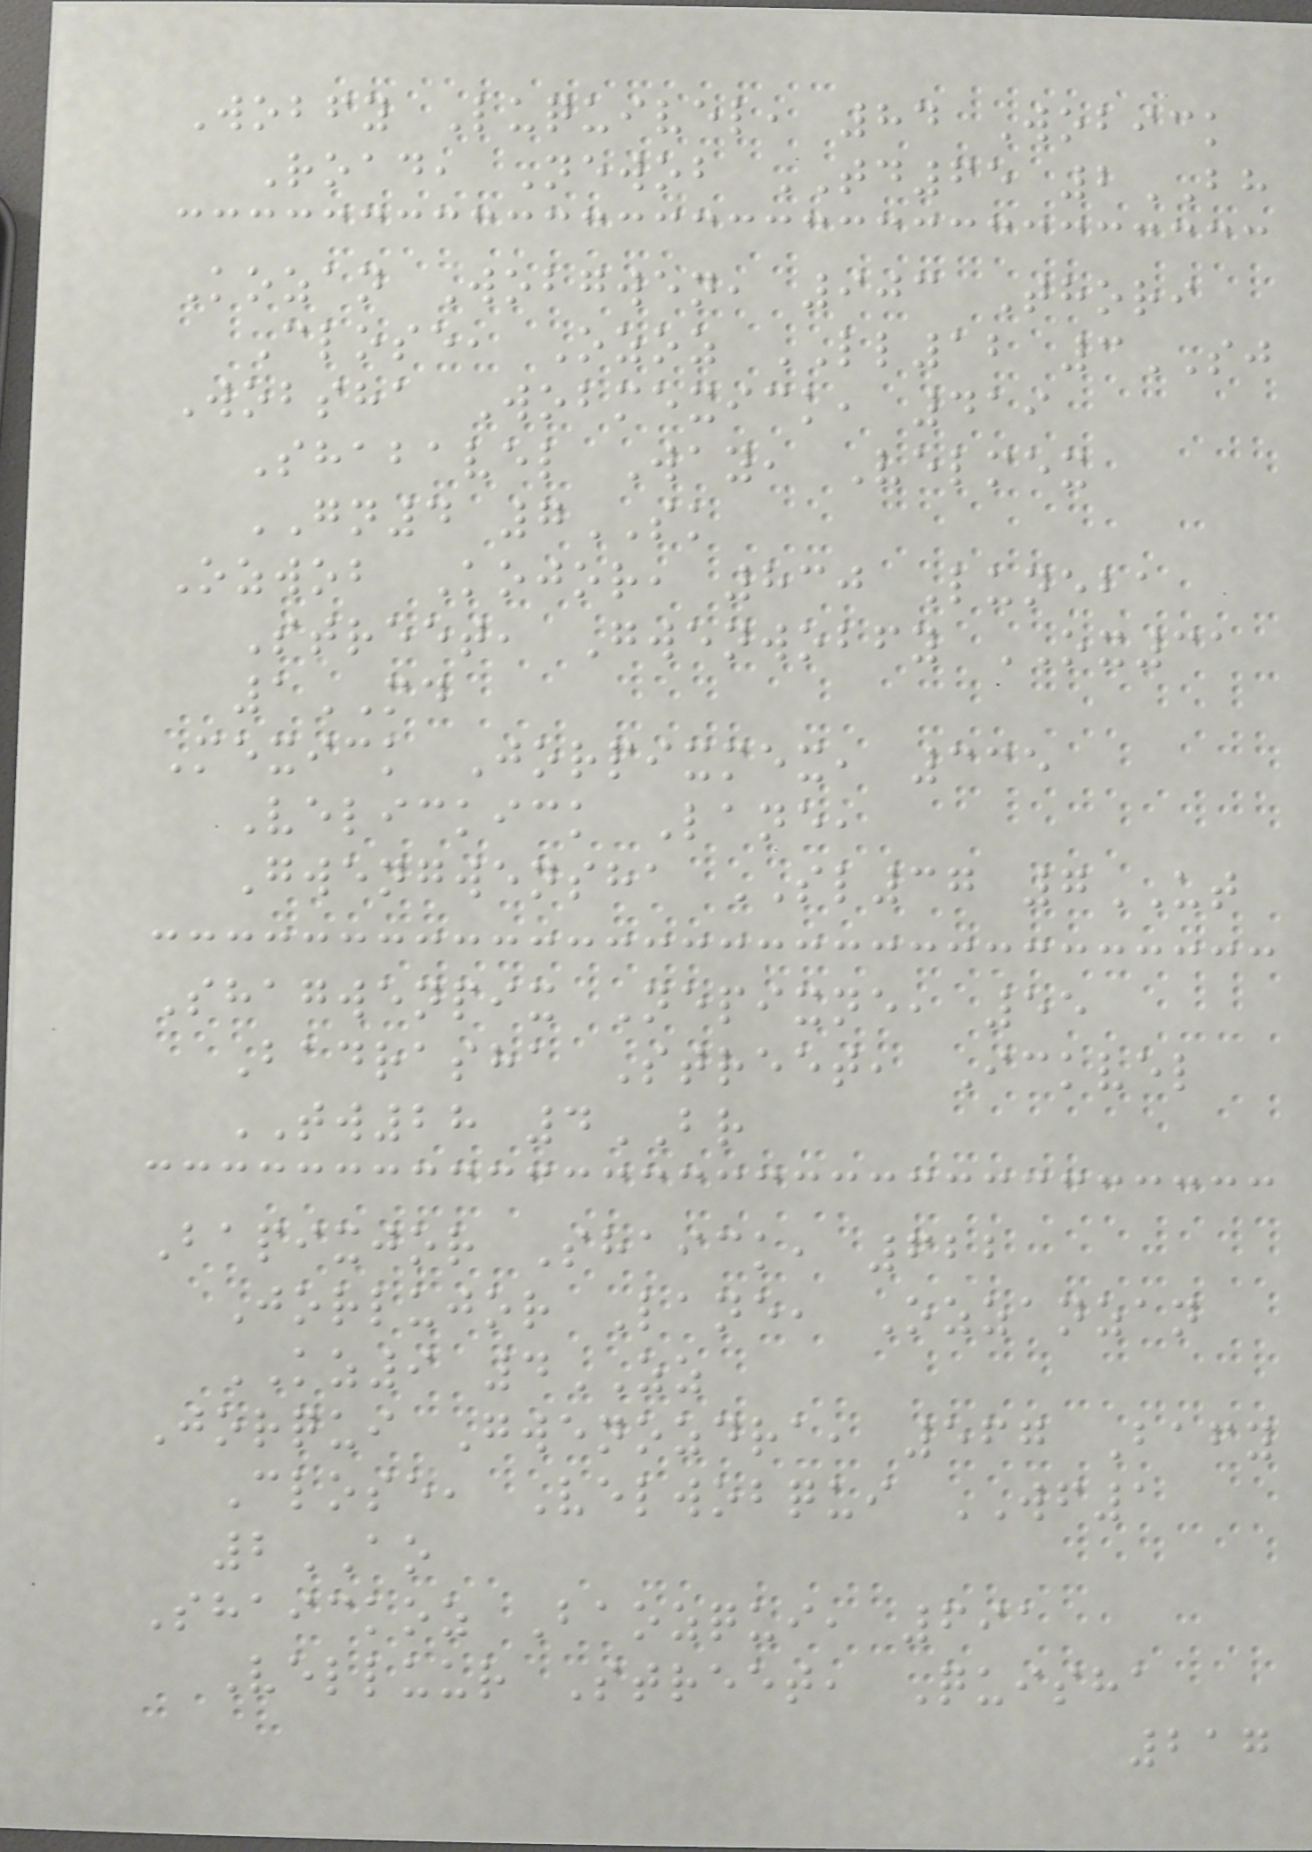Wobfy Luquivel, 84 Wobick
Road, Newob TD65 2BH
Kozan Wobgwen, 903 Thori
Close, Ozoz LL12 3SJ
Wobsha Wobmexick, 419
Shabavel Way, Velmex
GN4 7SK
Ozwob Kojor, 830 Luneba
Street, Gwenwobfy OX31
1MD
Mexick Jorpixmex, 335
Velickick Lane,
Gwengwensha SL37 7UT
Shagwenpix Nepixne, 55
Badrasha Street, Ickvel
TW28 4BR
Bapixjor Shaick, 622
Jorlujor Lane, Ozzanzan
KZ9 4ZZ
Jorqui Gwenozdra, 567 Bafy
Close, Velwobqui WF1
2AO
Shaickoz Baozqui, 691
Velluur Street, Quisha
217
